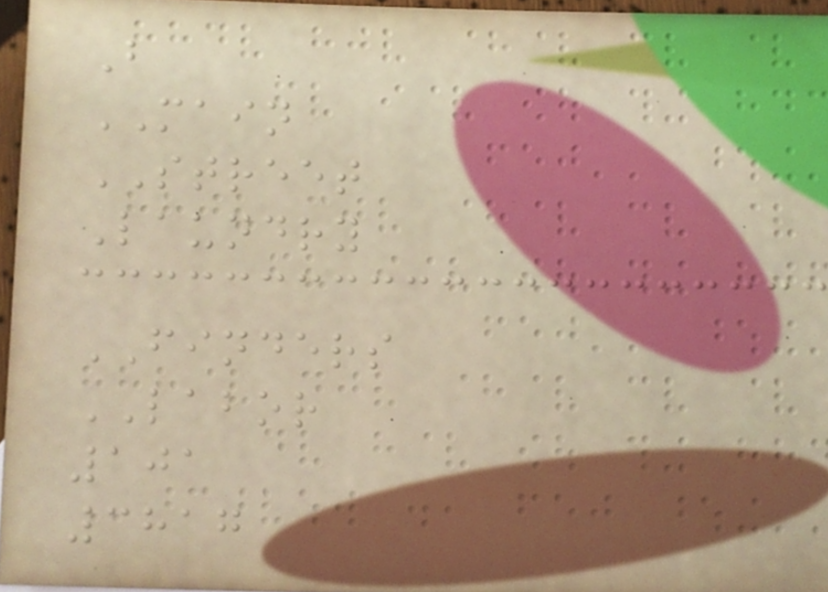B
MAIN
STREET
Laundry
FINDERS
LABOR
101
3817
